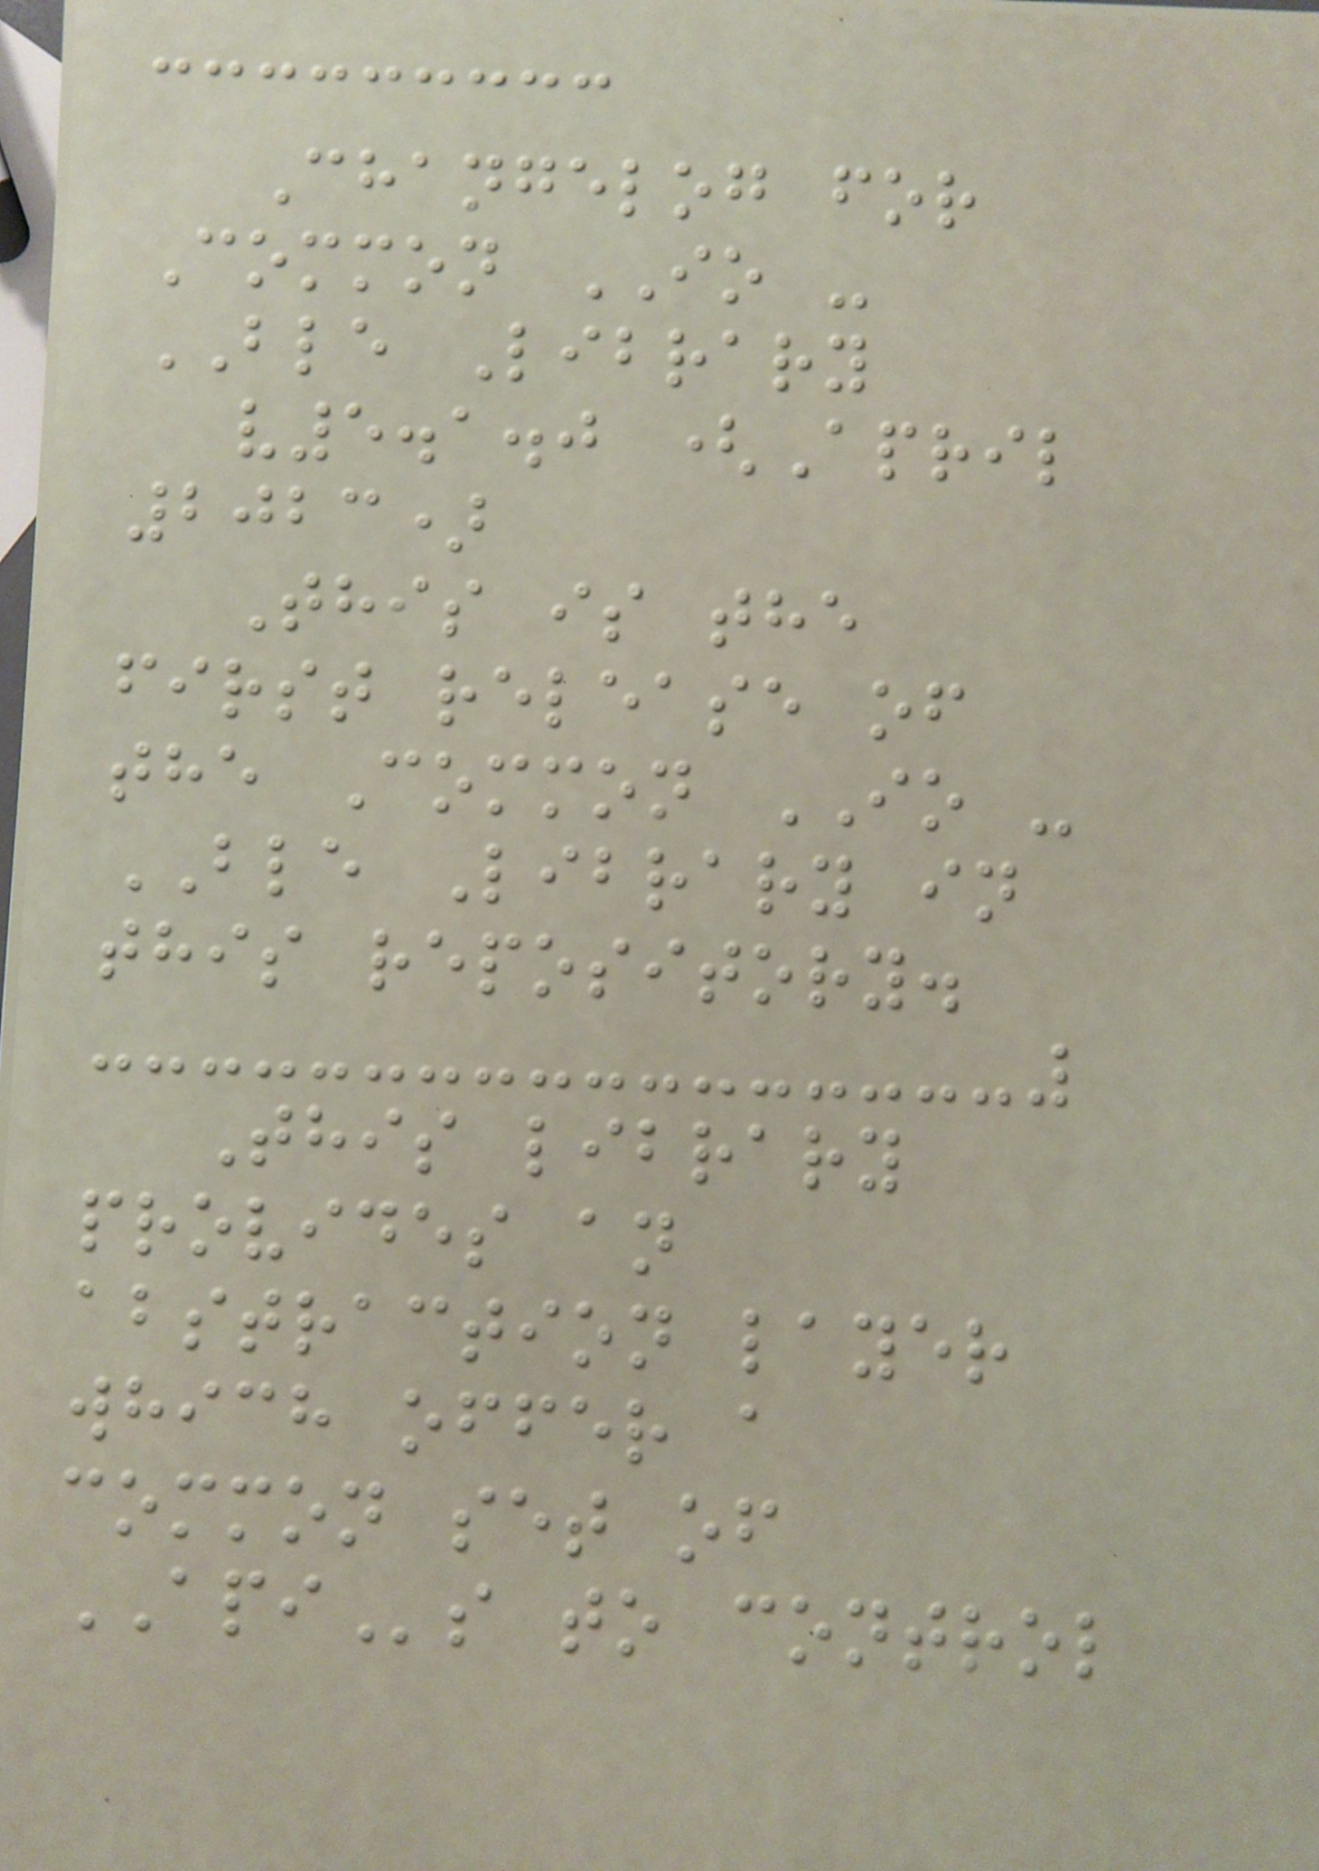Changelog for
Common IO -
BLE Library
v5.1.0 (April
2023)
This is the
first release of
the Common IO -
BLE Library in
this repository.
This library
provides an
abstraction layer
which offer a
common set of
APIs to control
